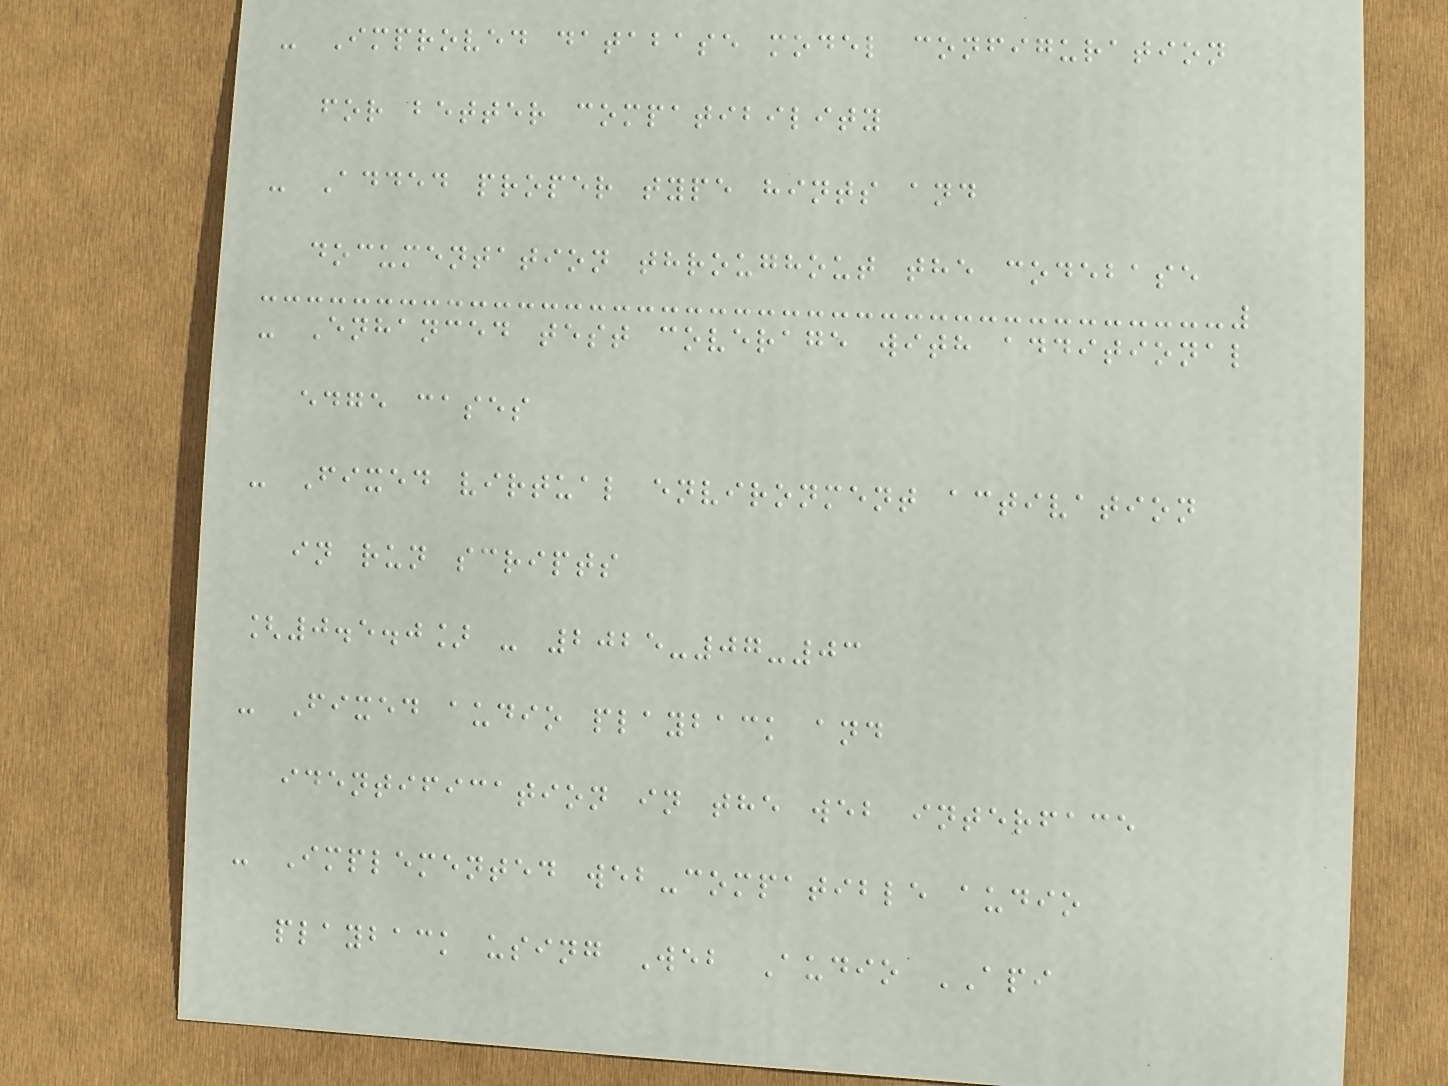- Improved database model configuration
for better compatibility
- Added proper type hints and
documentation throughout the codebase
- Enhanced test coverage with additional
edge cases
- Fixed virtual environment activation
in run scripts
[0.5.0] - 2025-07-03
- Fixed audio playback and
identification in the web interface
- Implemented web-compatible audio
playback using Web Audio API
